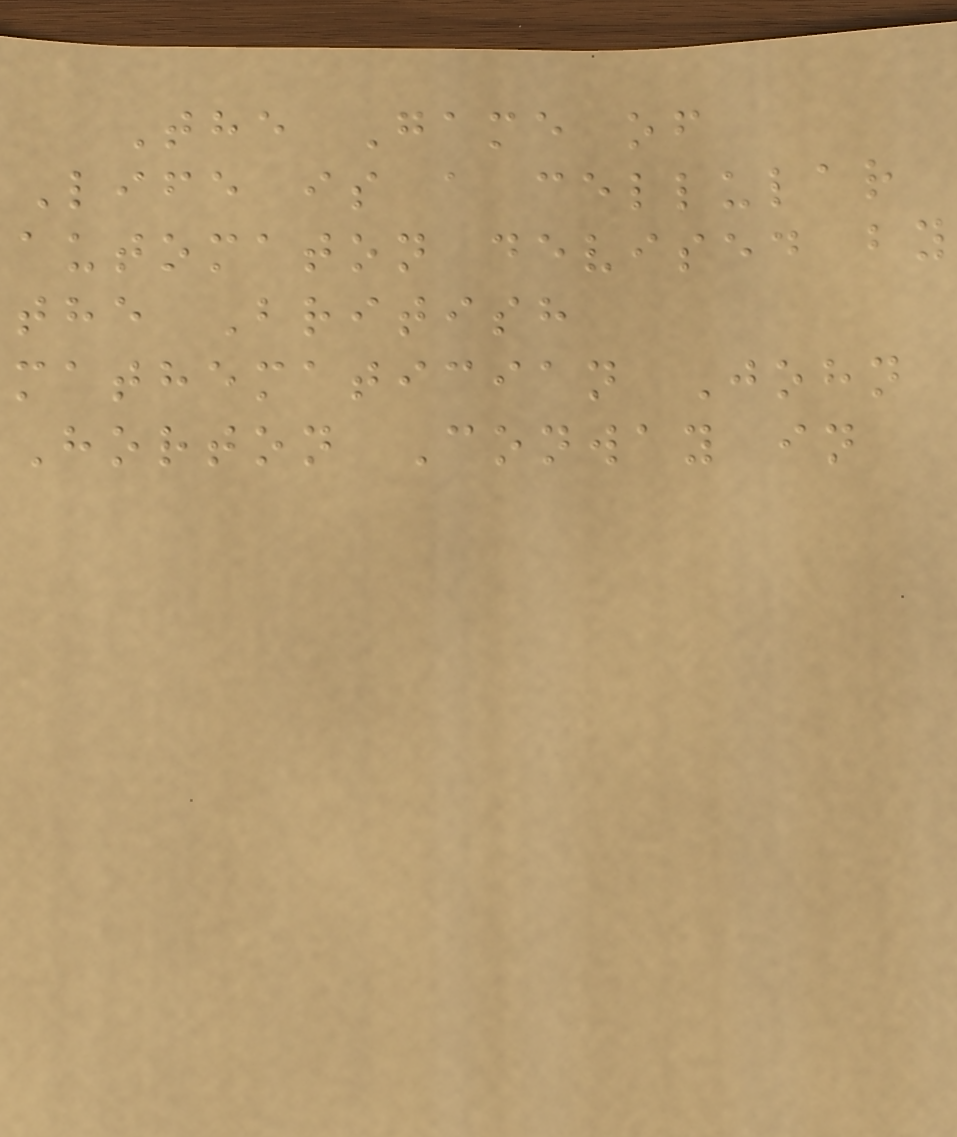The Game of
Life is a cellular
automaton devised by
the British
mathematician John
Horton Conway in
